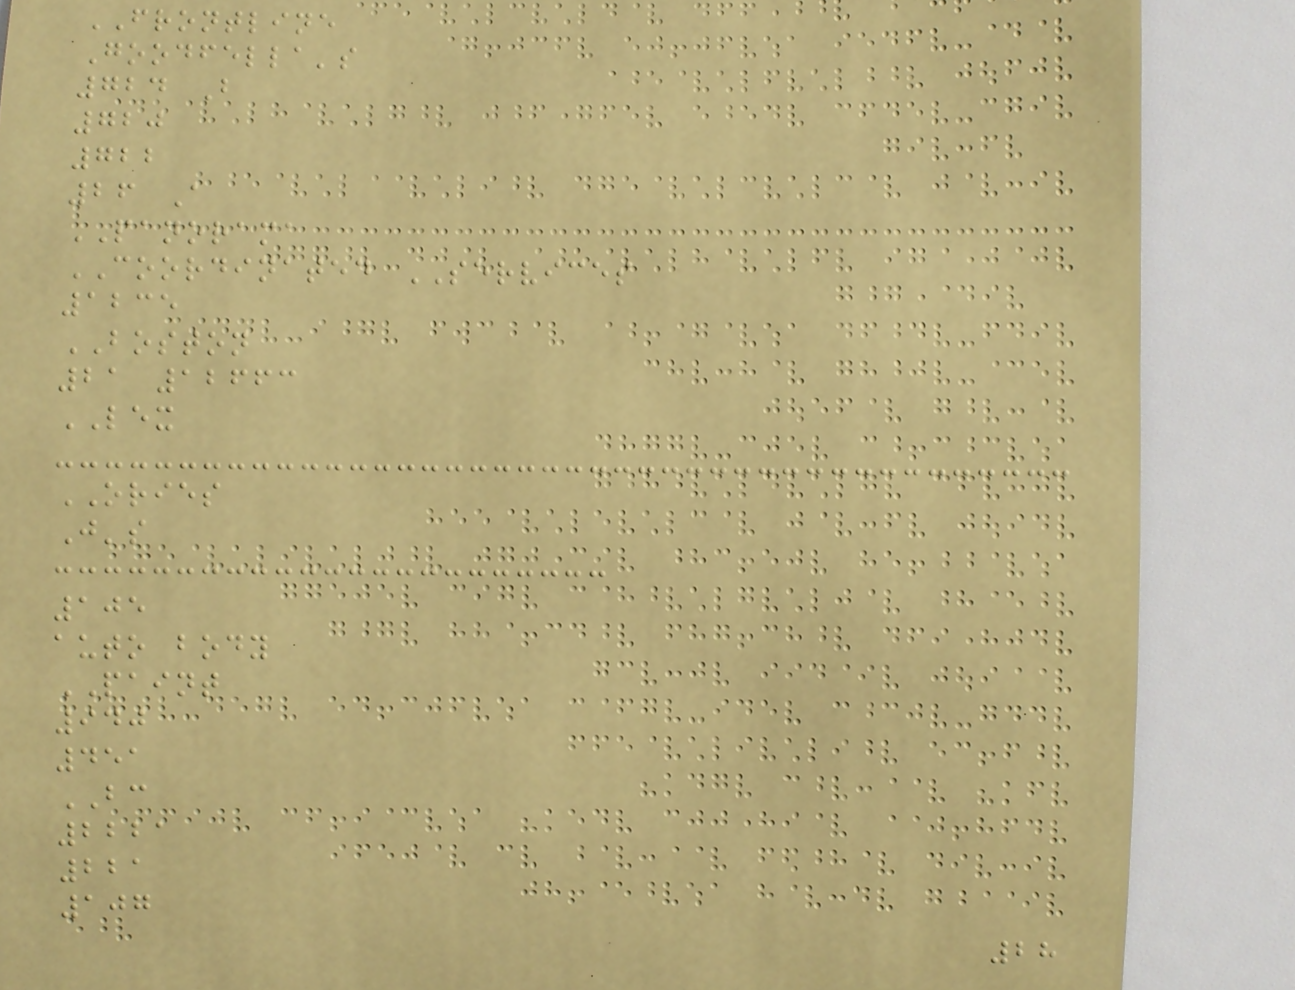FRONTLINE
Goodfella's
724 B
720
722
26 A
PANORAMA
COORDINATED SERVICES
1235
BOSTON
21 12663
LEX
ORIES
J's
105
auto body
PAINT
940
451
BC
2221
221
107
28
